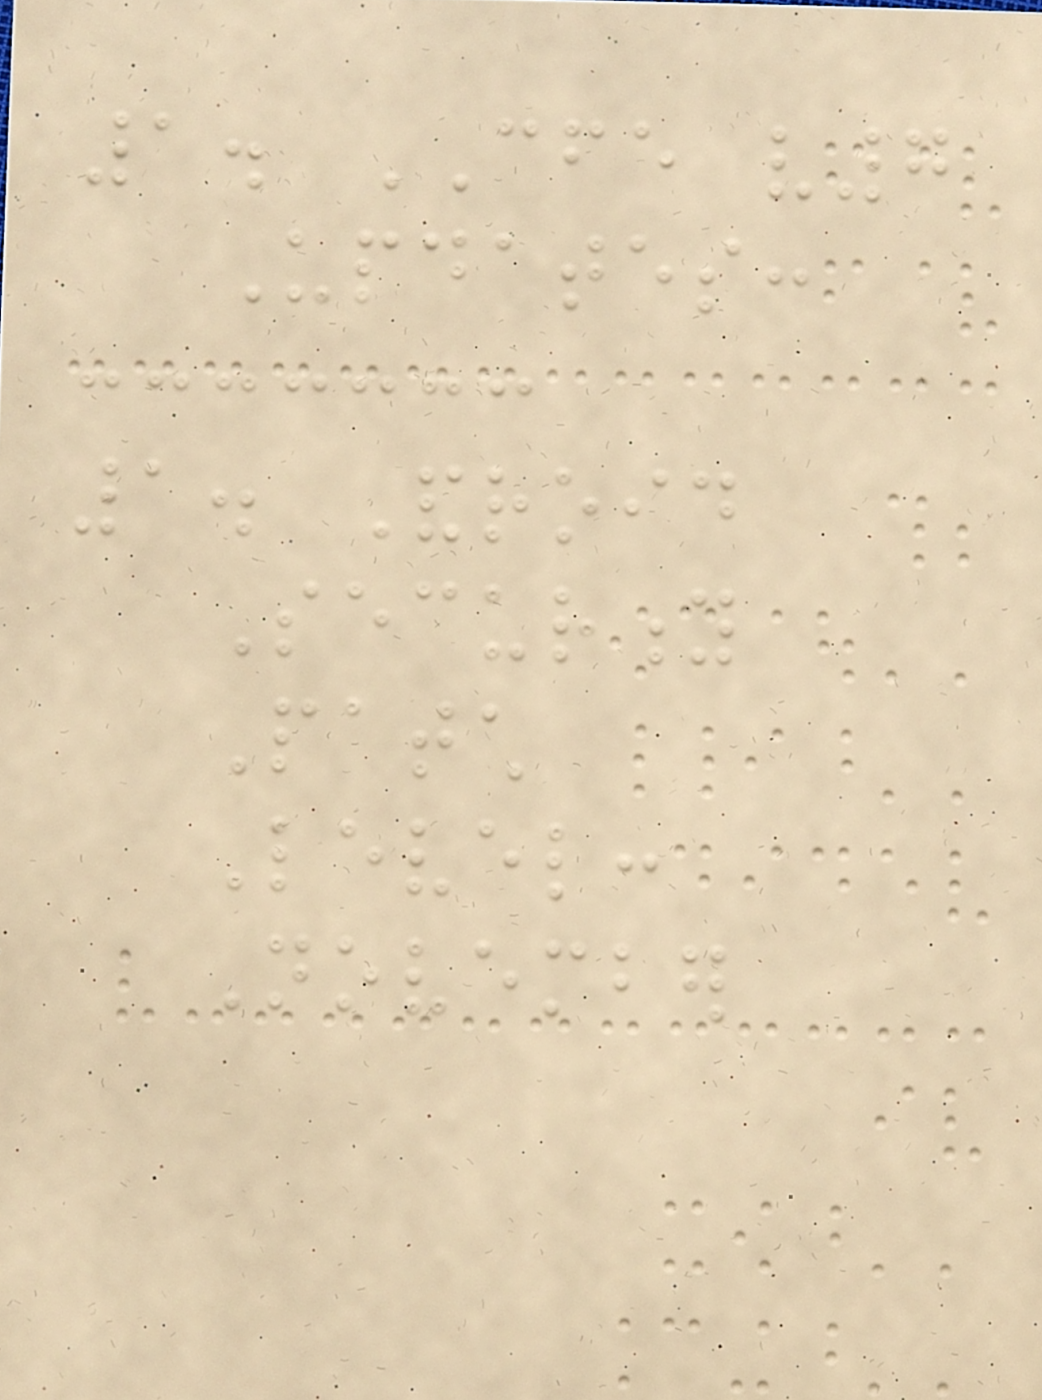1. CFE v7
Updates:
1. Android
Security
Patch
Level:
November
